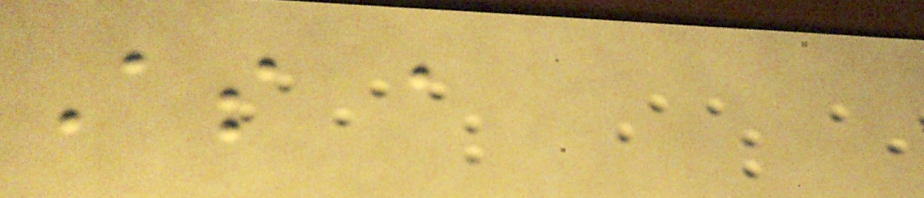As a
